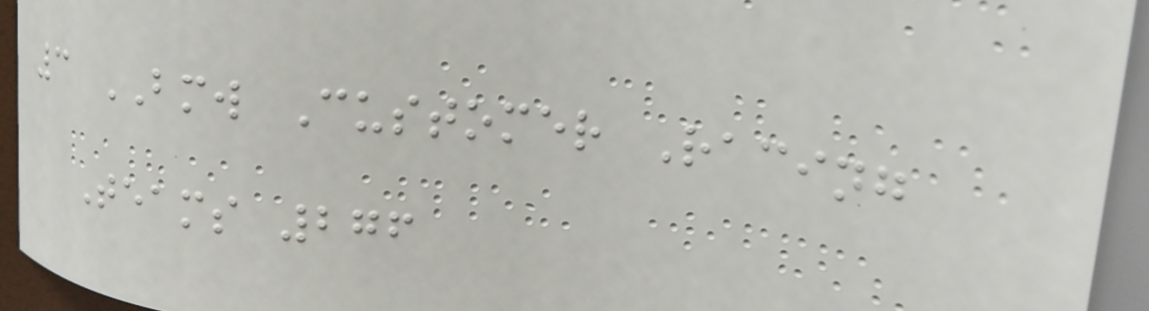3 BMW Customer Racing
Teams 276
